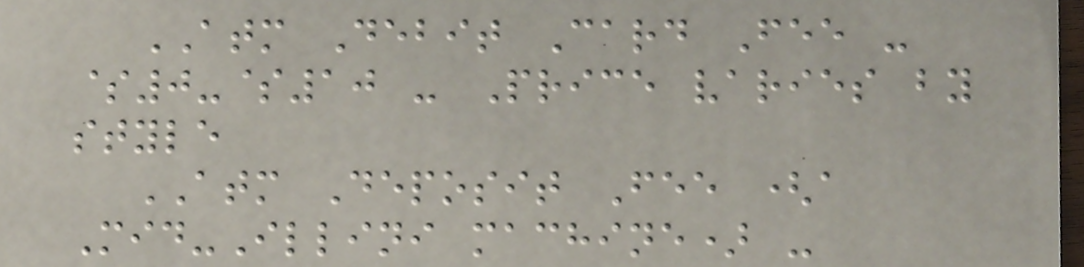ATM Debit Card Fee -
$0-$10 - Price varies by
style
ATM Deposit Fee (a
Mid-Illini machine) -
